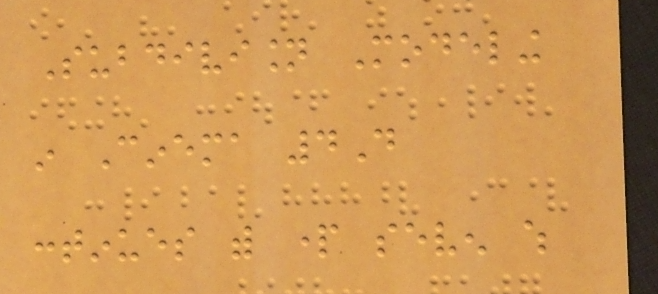Subdivision Modeling
in Cinema 4D
continues with part seven which
